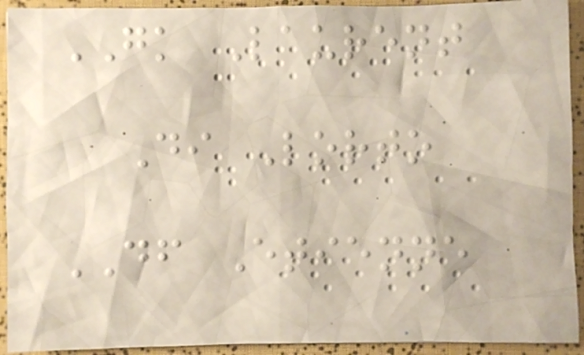GK Laurent
Di Lorto
DF Etienne
